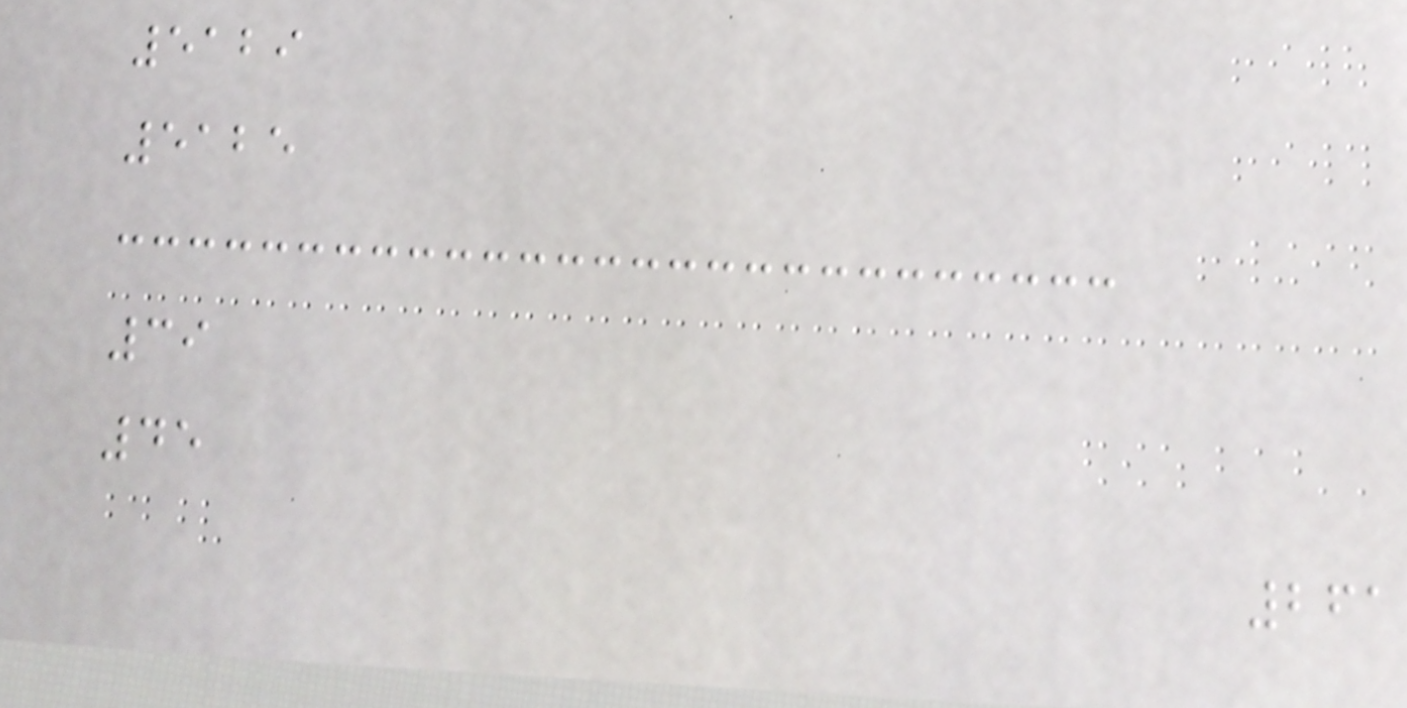5129
5125
39
45
261
